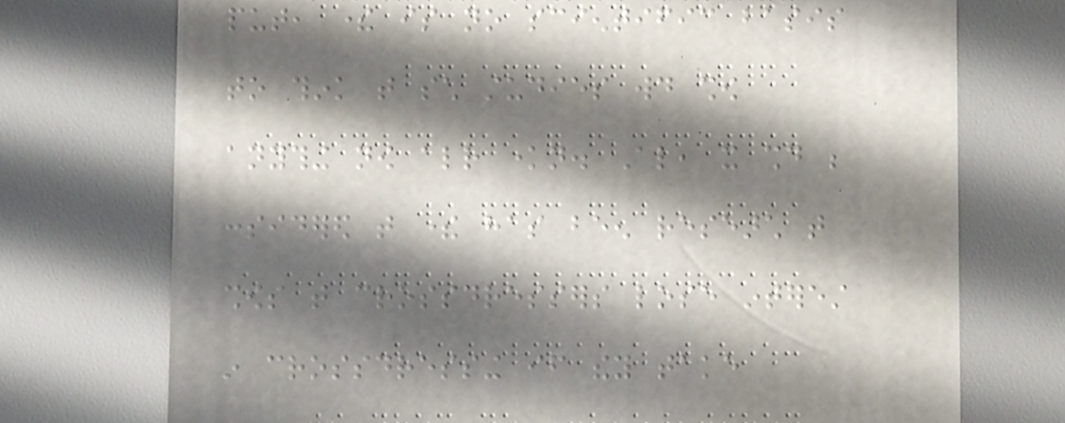put, there is no scientific basis
to think that such studies would show
anything now already known. Also, it should be
considered that there has been research that
shows that crossdressers lose interest
in crossdressing if they take
